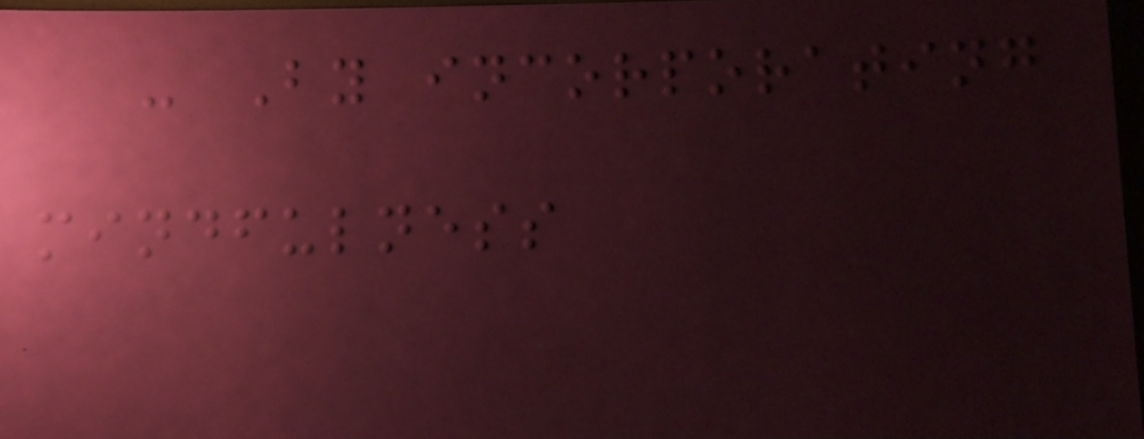- By incorporating
mindfulness
